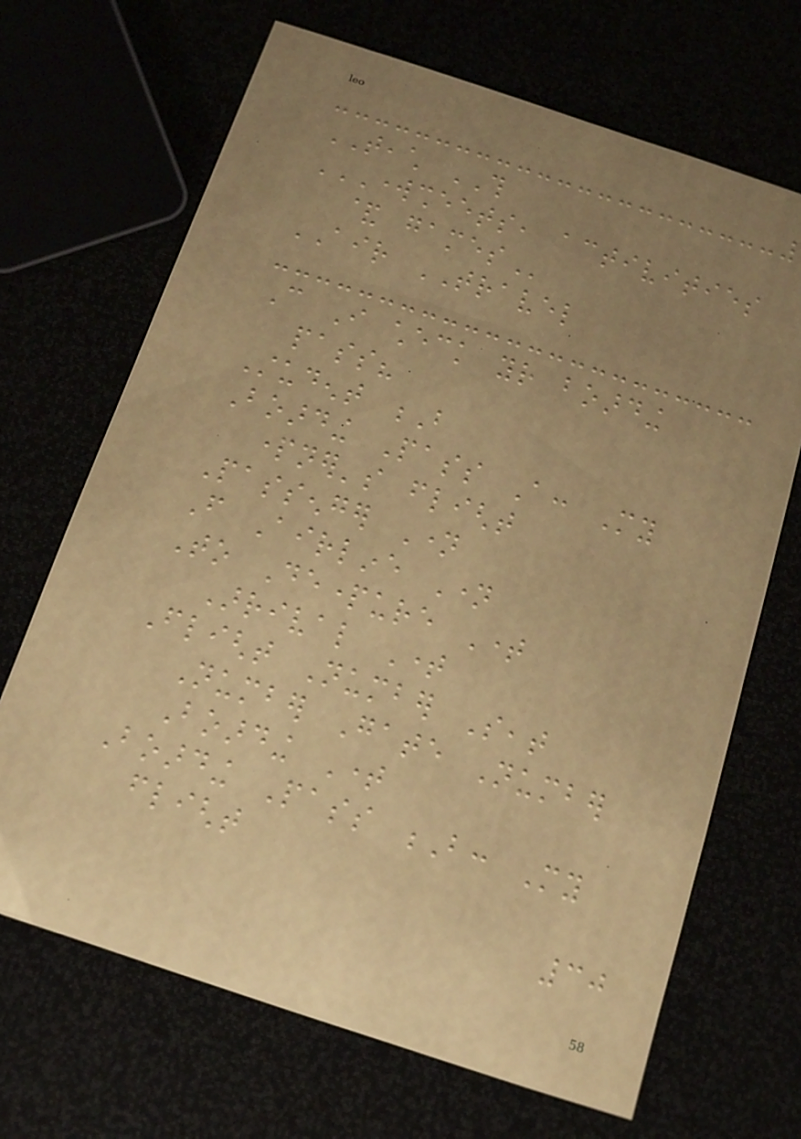TEACH THIS
WORKSHEETS, ACTIVITIES
& GAMES
AIR TRAVEL
Can I check your boarding
pass?
Student B
Boarding Pass A: My
partner's flight
Passenger Name
From Airline Name
To Departure Time
Arrival Time
Flight Number Seat
Number Gate Number
Boarding Time
Boarding Pass B: My
flight
30
